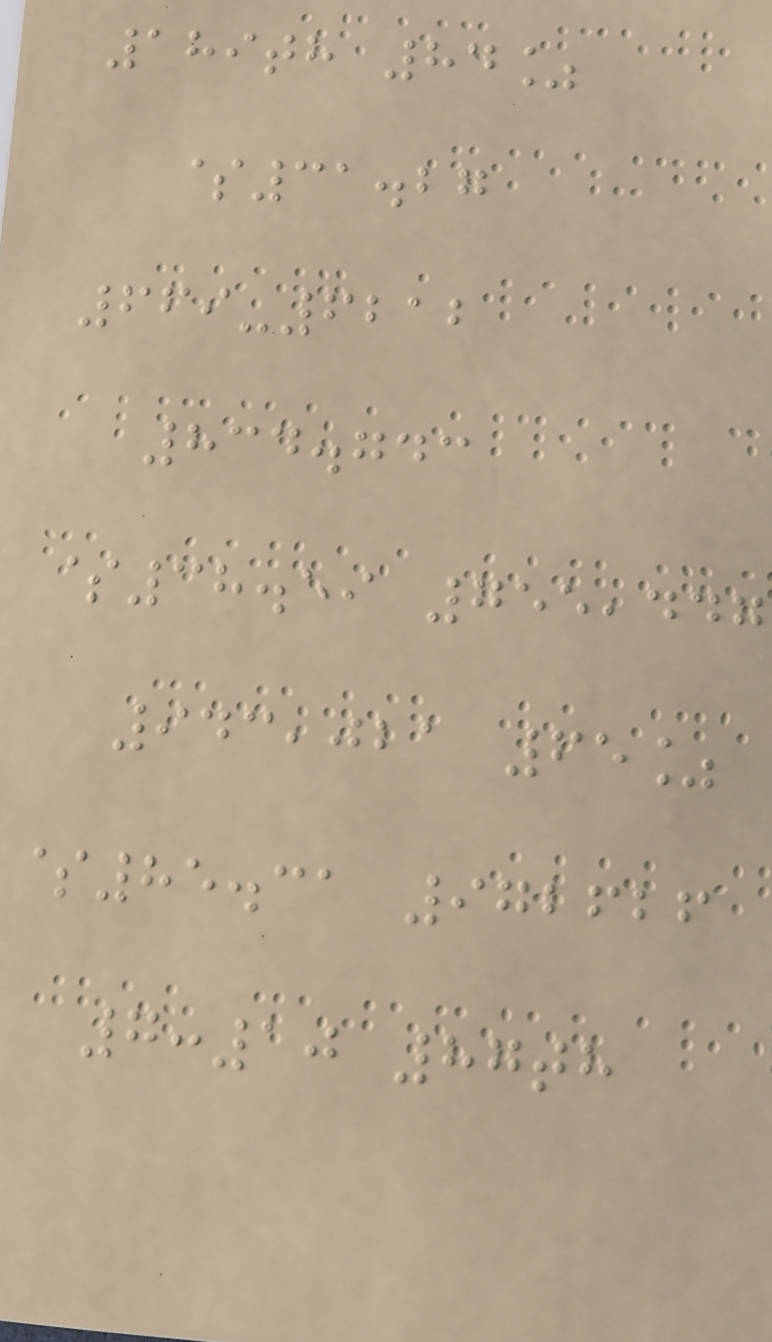189th 84%
$31.27
669-6212
834.743
$38.59 755,447
943,021 65%
$85.31 972626
7:10 87th
